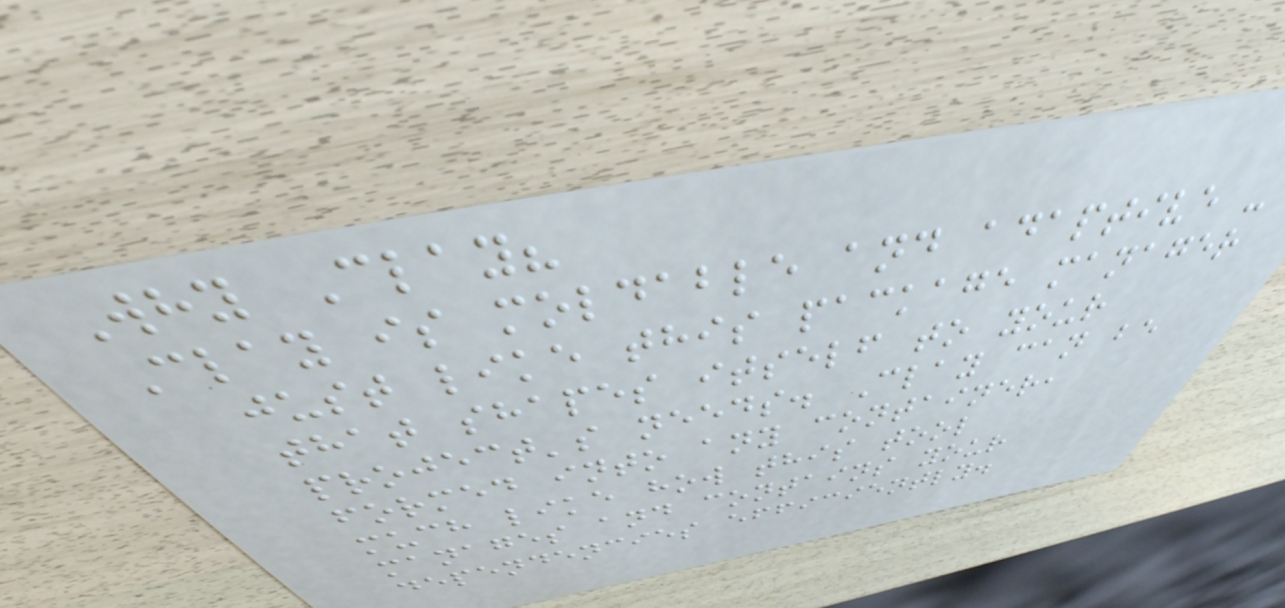Why Clay?
Clay is moldable and adaptive -
just like this package manager
that shapes itself to your
project's needs. Clay can be
formed into any container,
much like how this tool
manages and contains your
dependencies efficiently.
